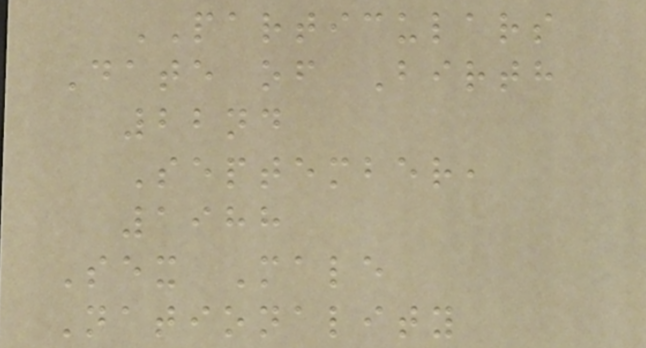PARTICULARS
Date of Birth
22nd
September,
1988
Sex Male
Nationality
